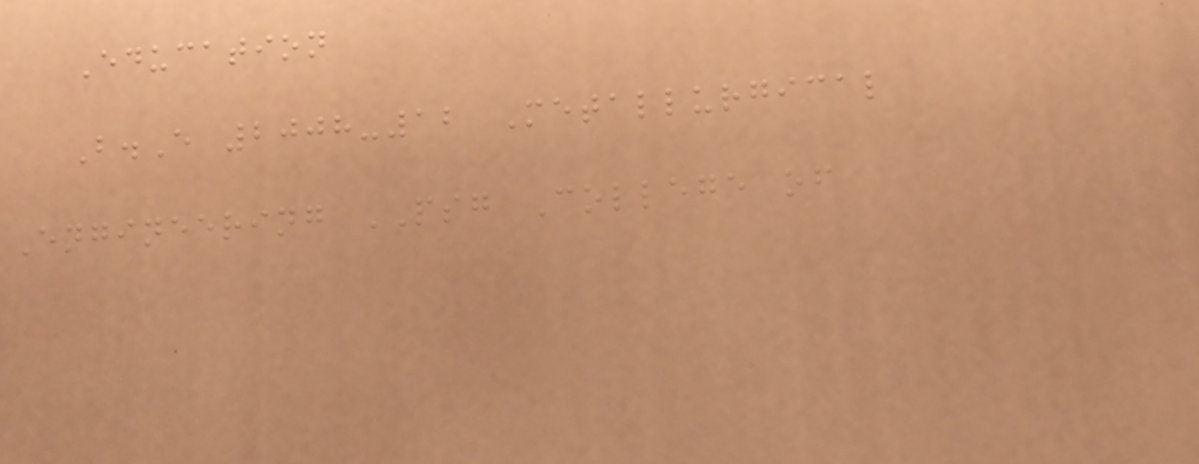Education
B.E 2008-12 Metallurgical
Engineering PSG College of
